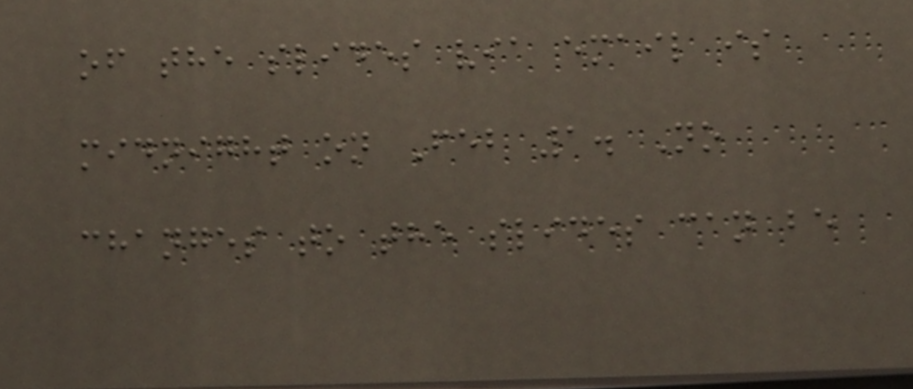of the slides via email is
midnight on Feb 1. No
changes to the slides can be
